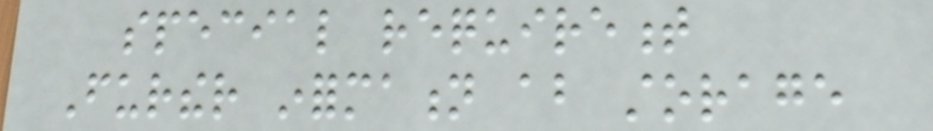special requirement
Further information about storage
